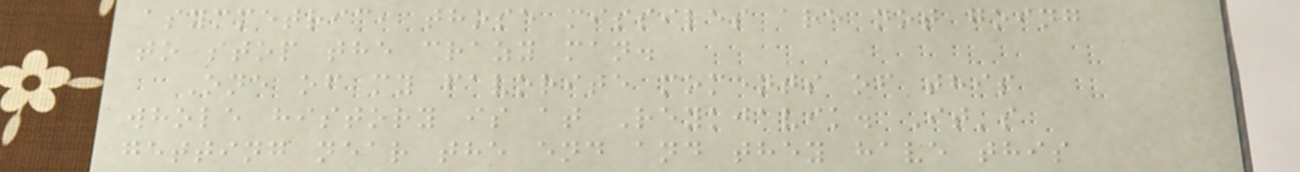asymmetric, those missiles are not going
to stop the crazy man.
One of my favorite moments of this
whole history is at Reykjavik. It's
getting near the end and they have this
